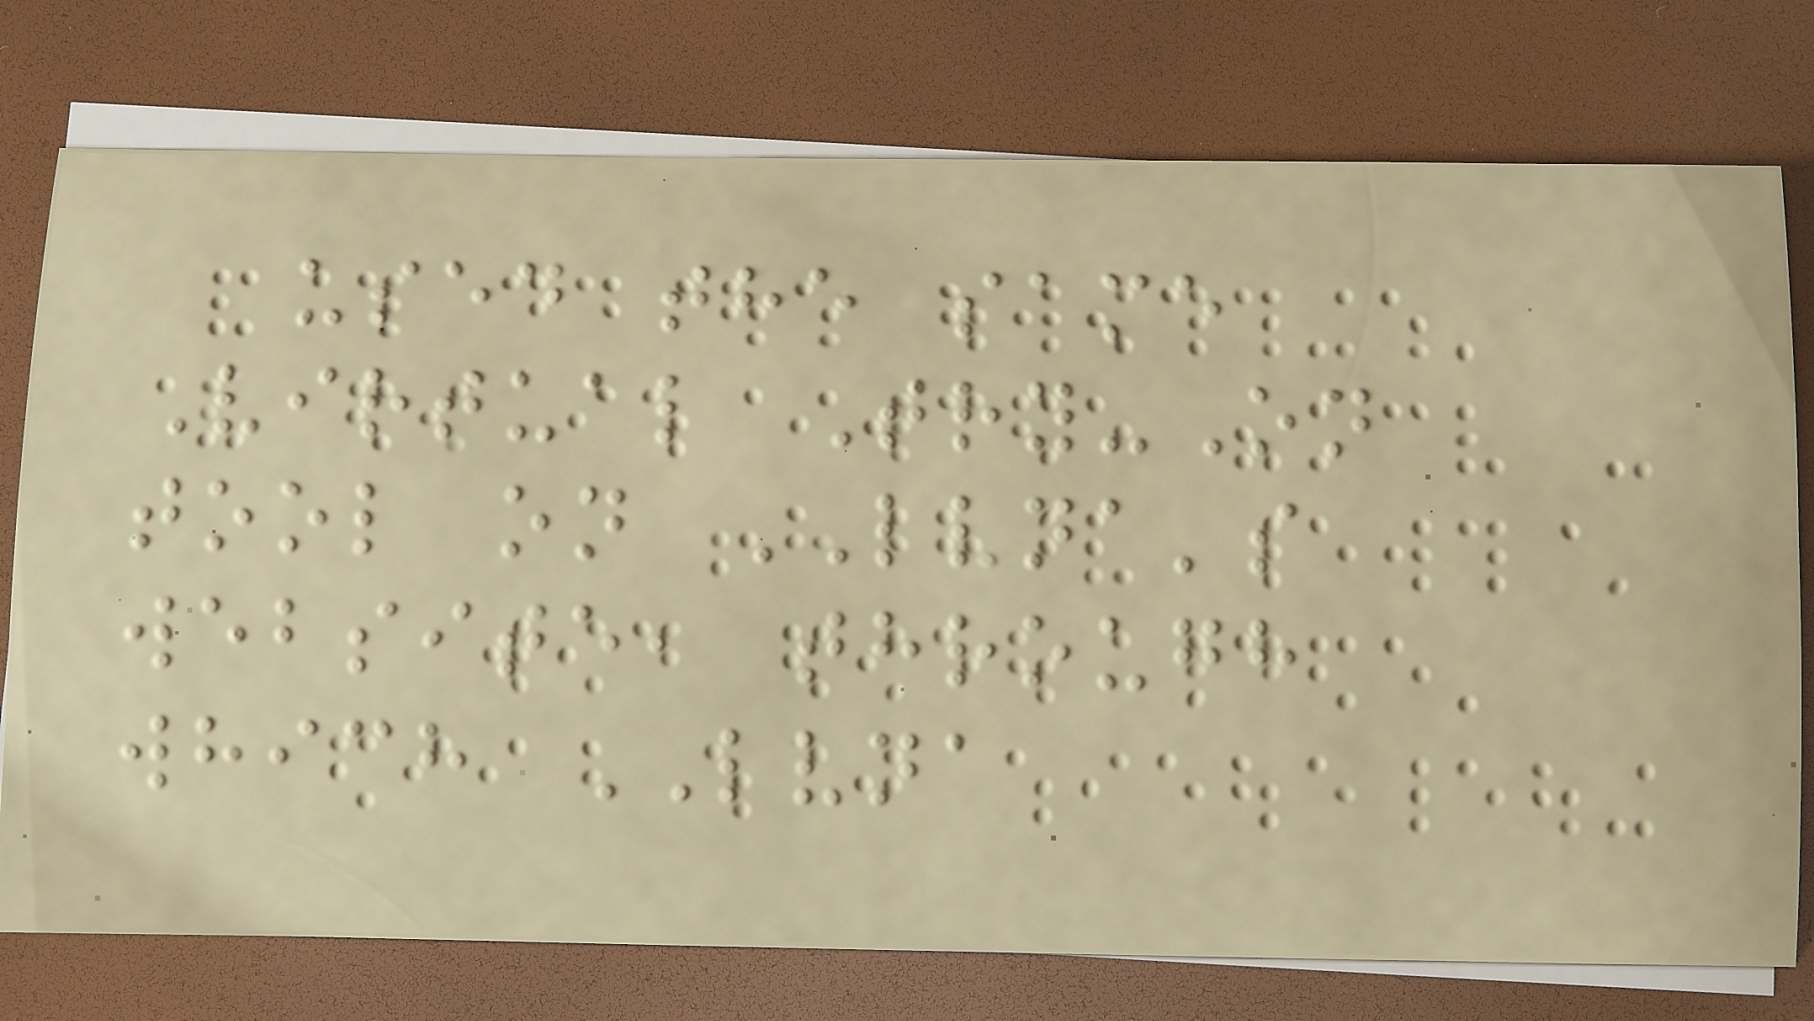used the same
Virtual Try-On
tool on LVNA's
website, through
which LVNA
